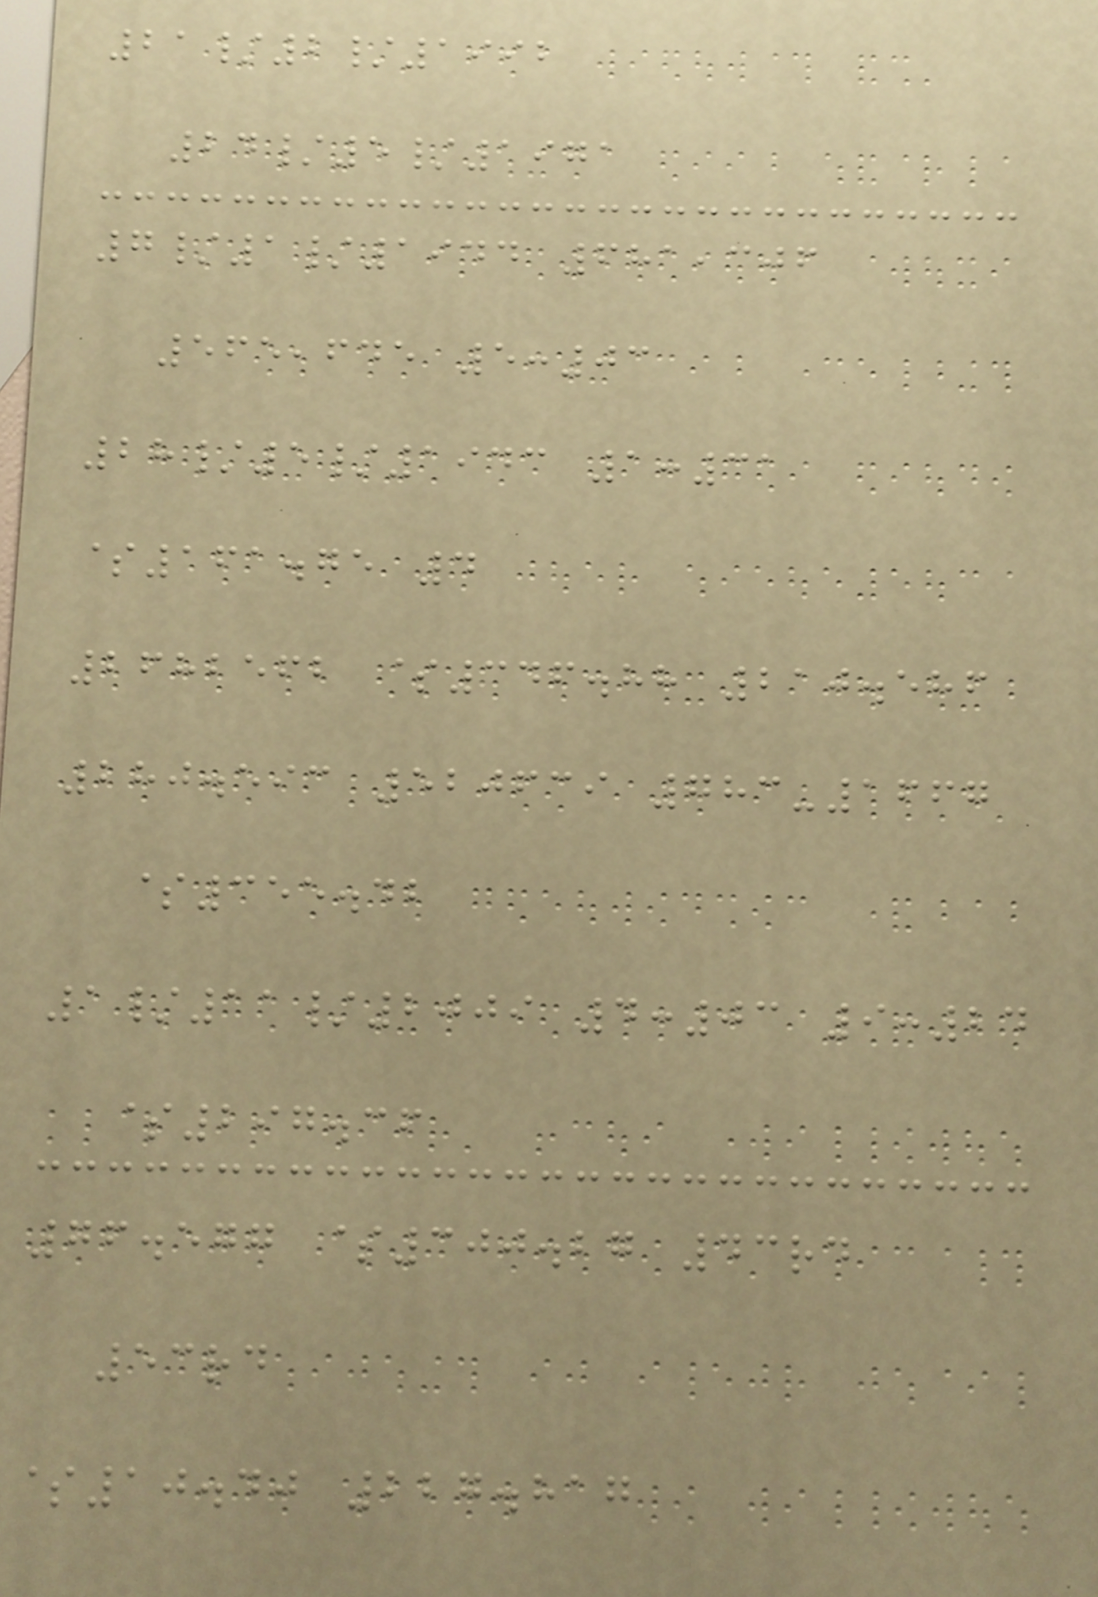21/2/1992
24/5/1971
7/1/1944 681,306
565,645 5:03
28/5/1943 1:31
$161.75 4
2682562 $346.88 210.586
280.593 520639 783-1667
$355.42
1/11/2009 4:03 9:24
$297.36
76.577 $300.27 43rd
53rd
$10.40 227.817
